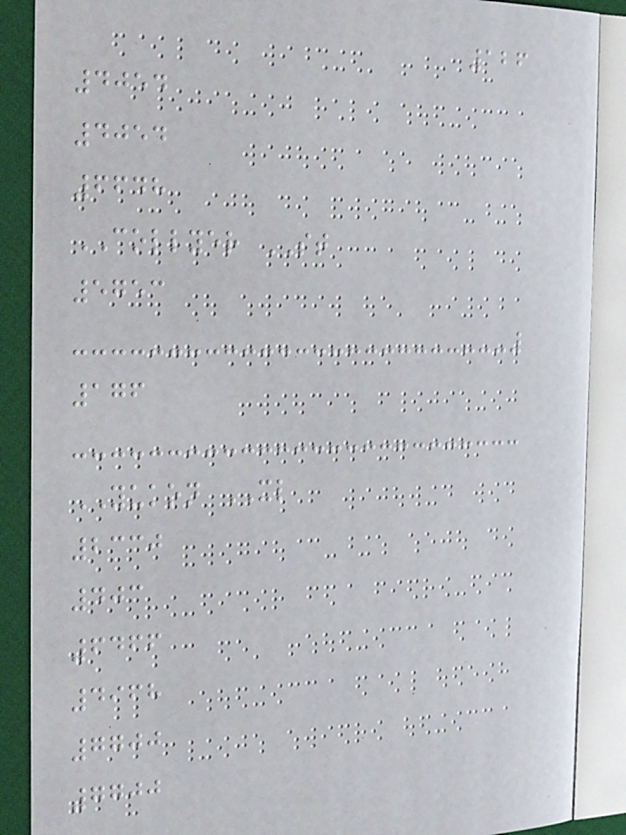126
4054
4054
6648
COLLYER ST
5753
176
YUKON XL
2330
403
6466
4968
7700
7700
